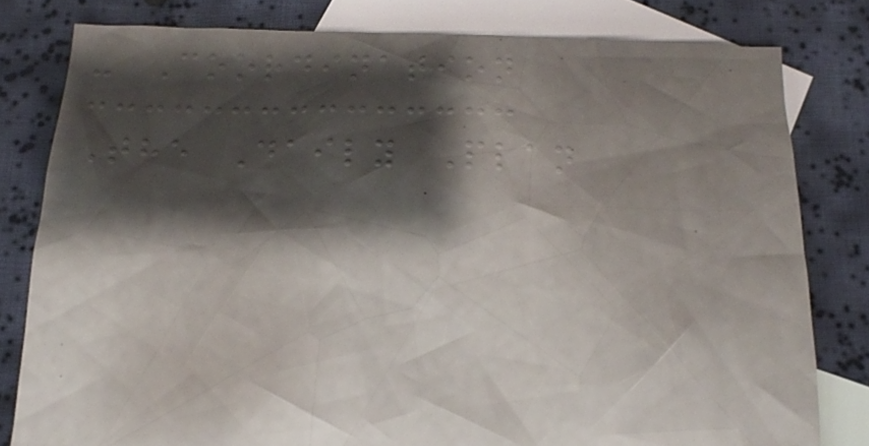- Coordination
The Daily Plan
